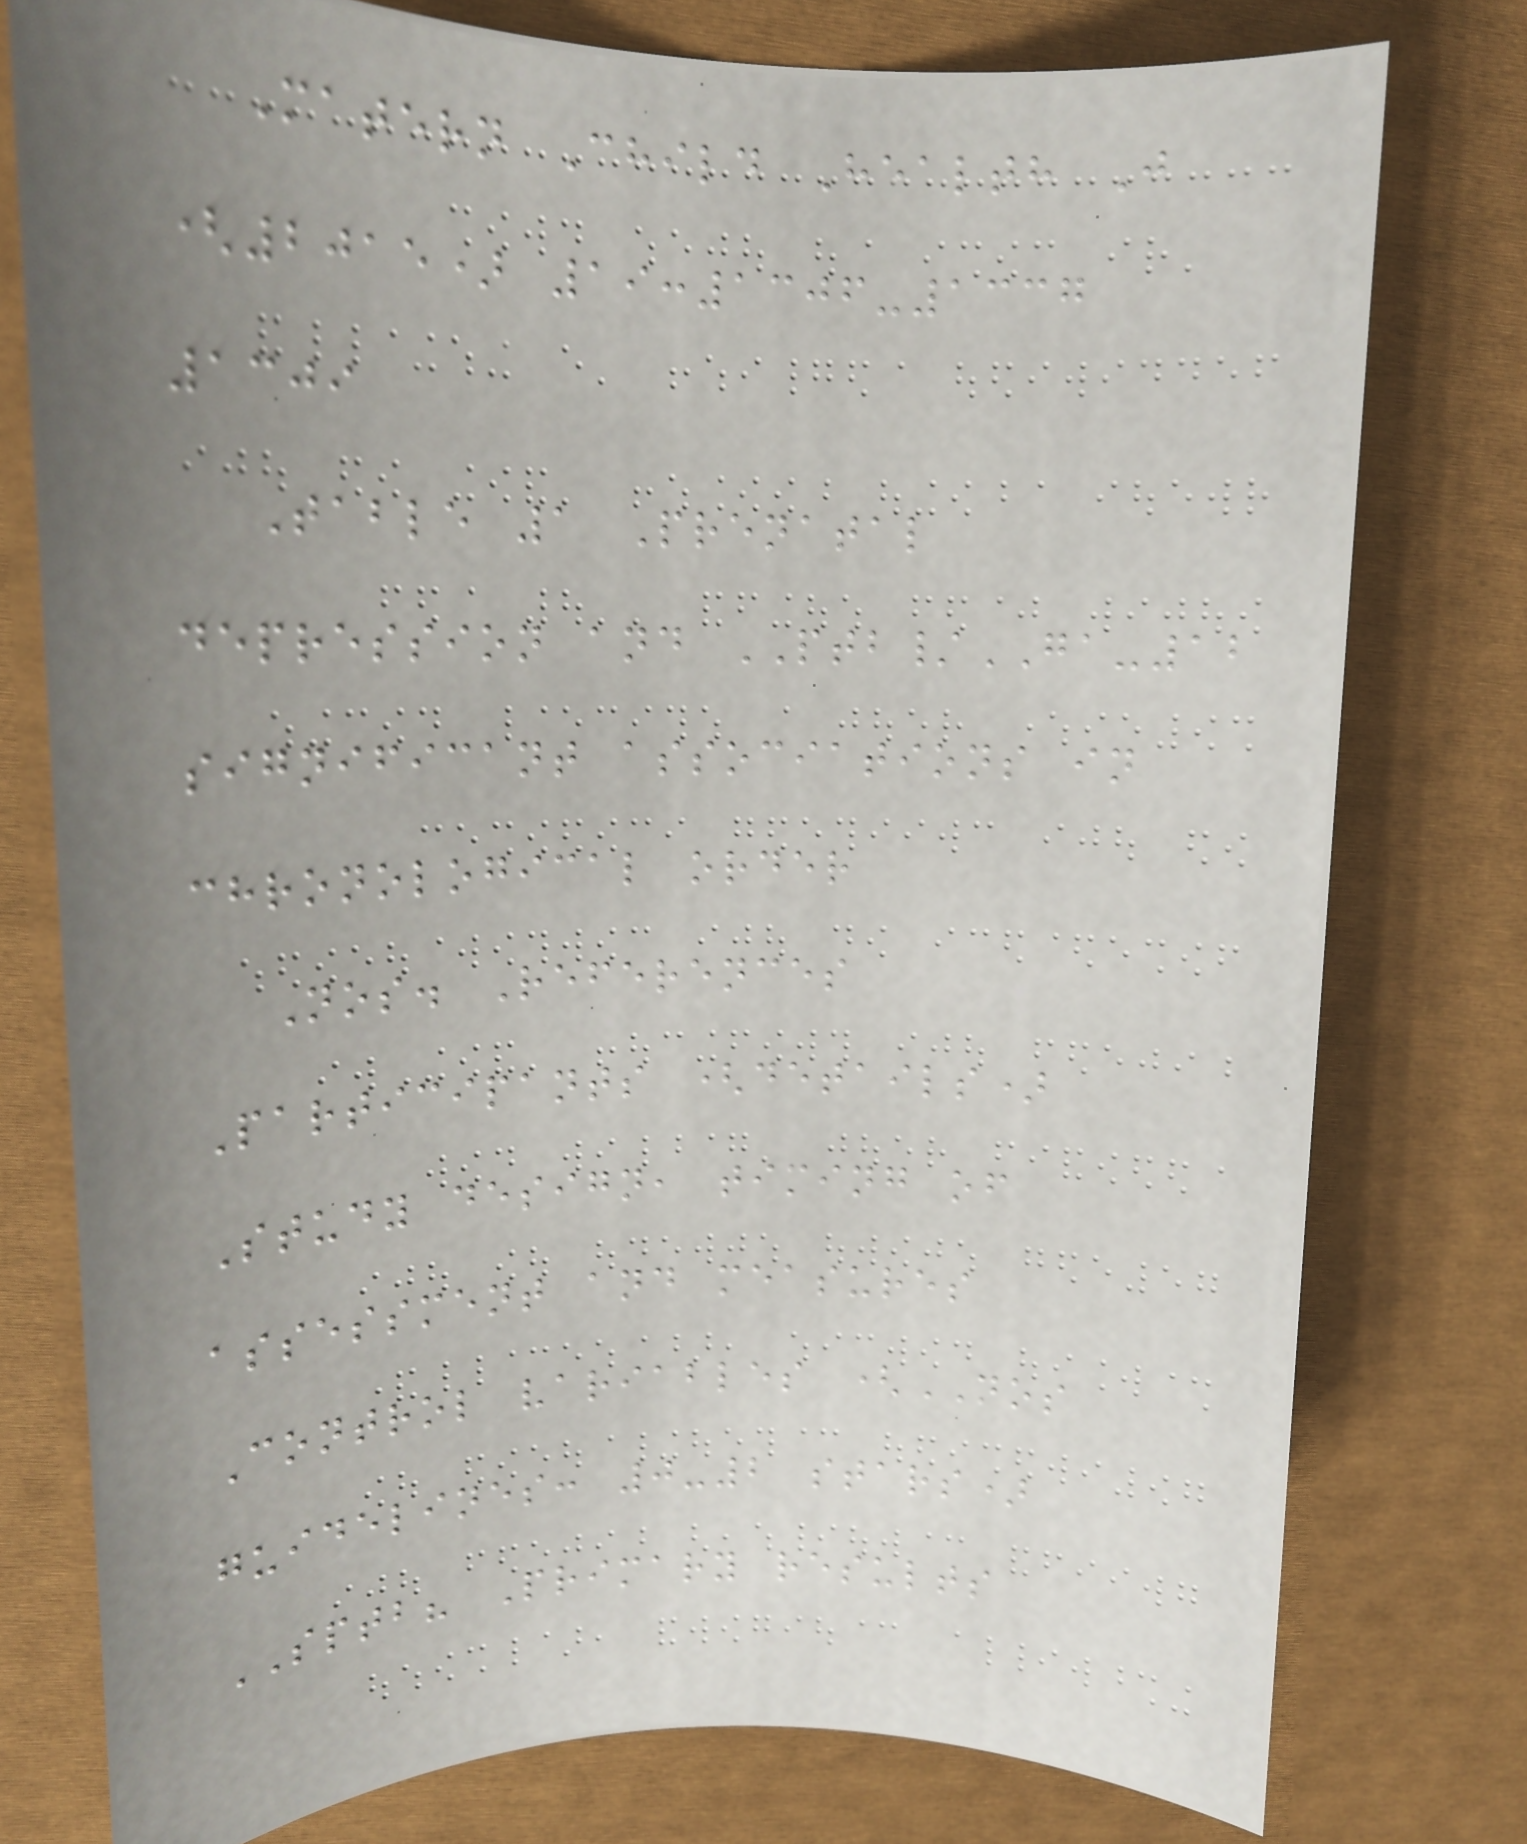Matern Child Health J
(2015) 19:1306-1337
1309
Table 1 Prenatal
depression and PTB/GA-12
significant associations in
chronological order
Nos. References
Participants (details)
Study design, timing of
assessment and measures
Control variables (NOS
guidelines: 0-2 stars)
SPTB? Primary results
